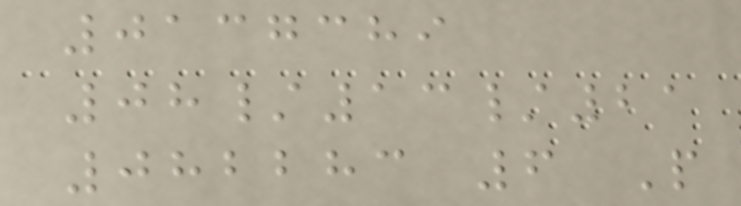0137389
08/13/21
082283 6 P
